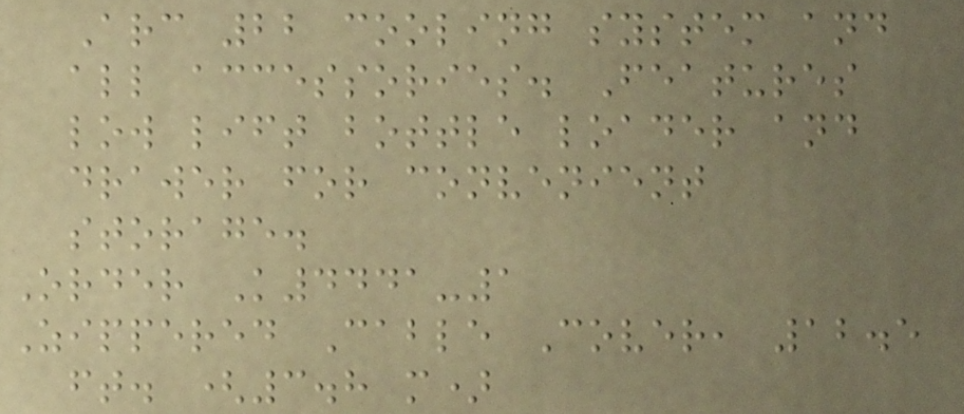Arc 22 cooling system and
all accessories. Features
low lift bottle loader and
drawer for convenient
storage.
Order K4441-1
Zippered Cable Cover, 12.5
ft. (3.8 m)
